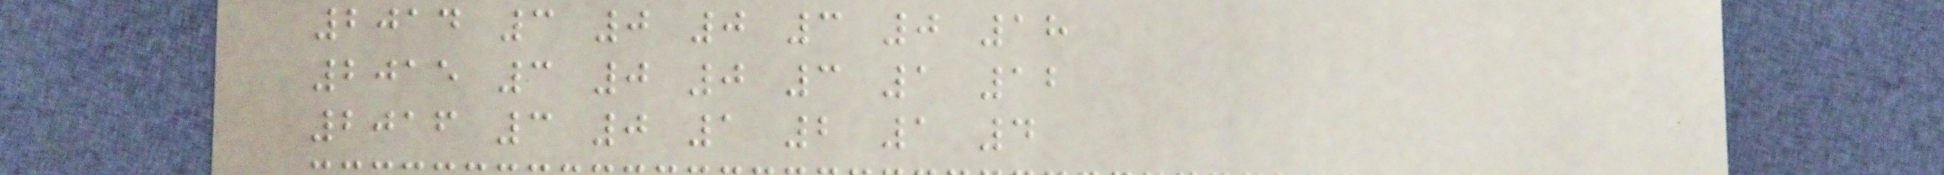2014 3 0 0 3 0 18
2015 3 0 0 3 1 12
2016 3 0 1 2 1 4
